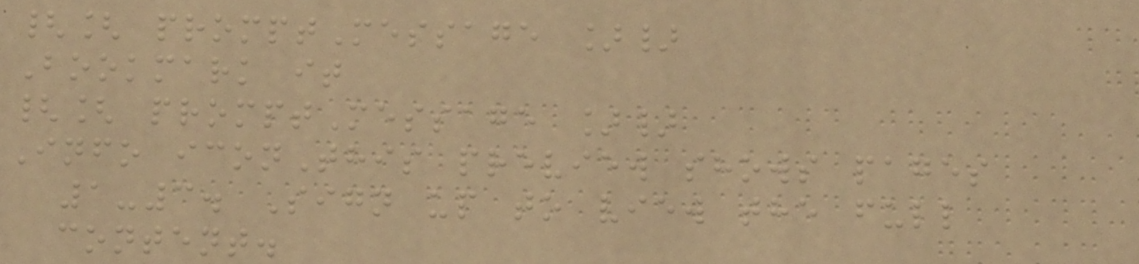{[ promptMessage ]}
Bookmark it
{[ promptMessage ]}
Info iconThis preview shows pages
1-3. Sign up to view the full
content.
